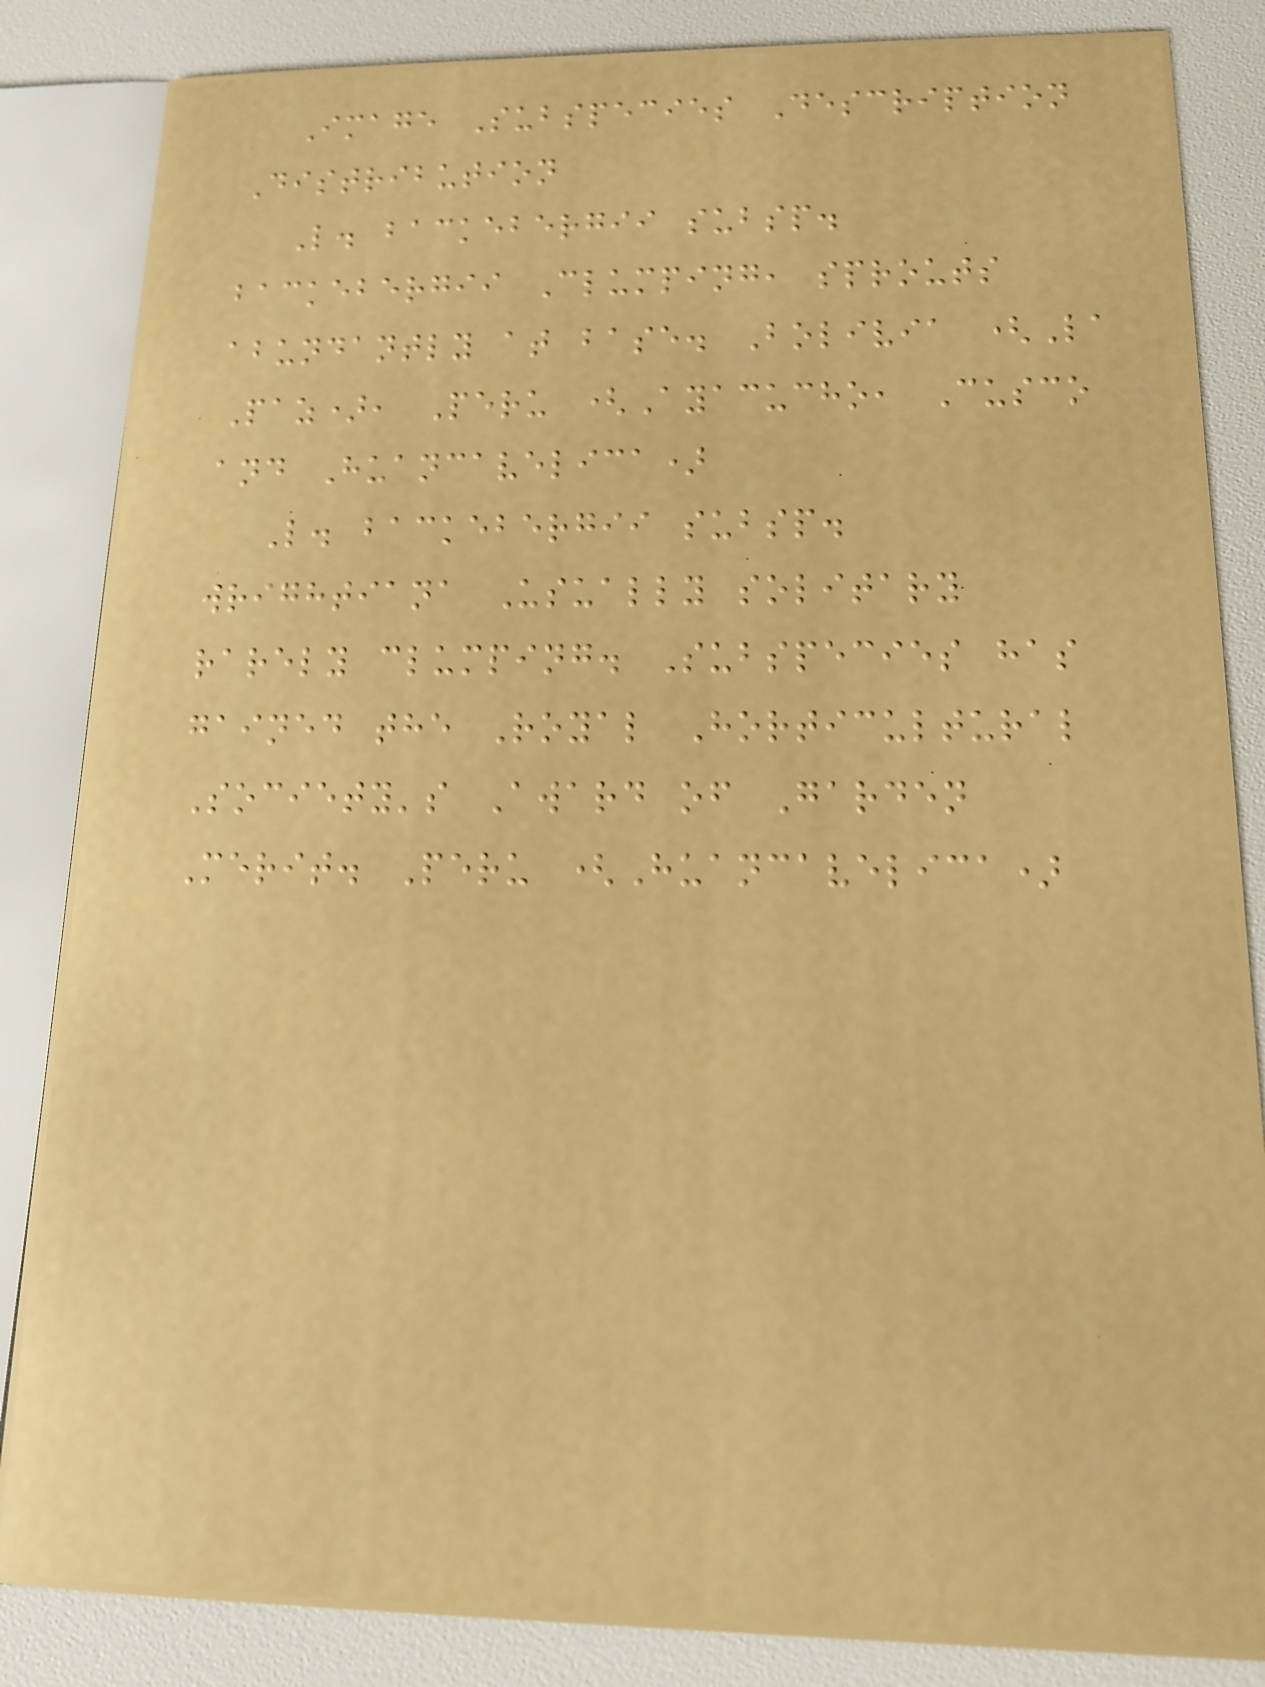Image Subspecies Description
Distribution
L. backebergii subsp.
backebergii Clumping, sprouts
abundantly at base. Bolivia (La
Paz), Peru (Ayacucho, Cusco
and Huancavelica)
L. backebergii subsp.
wrightiana Usually solitary
rarely clumping. Subspecies has
gained the Royal Horticultural
Society's Award of Garden
Merit. Peru (Huancavelica)
